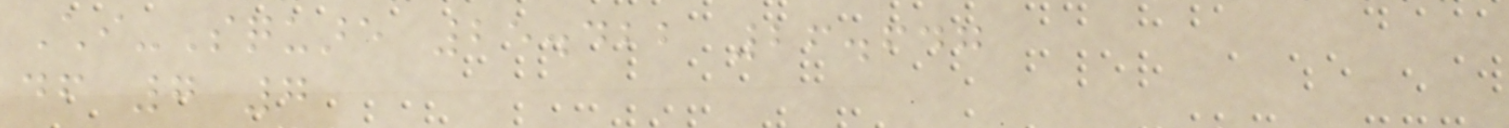Chi-Square 25.422 26.647
df 7 7
